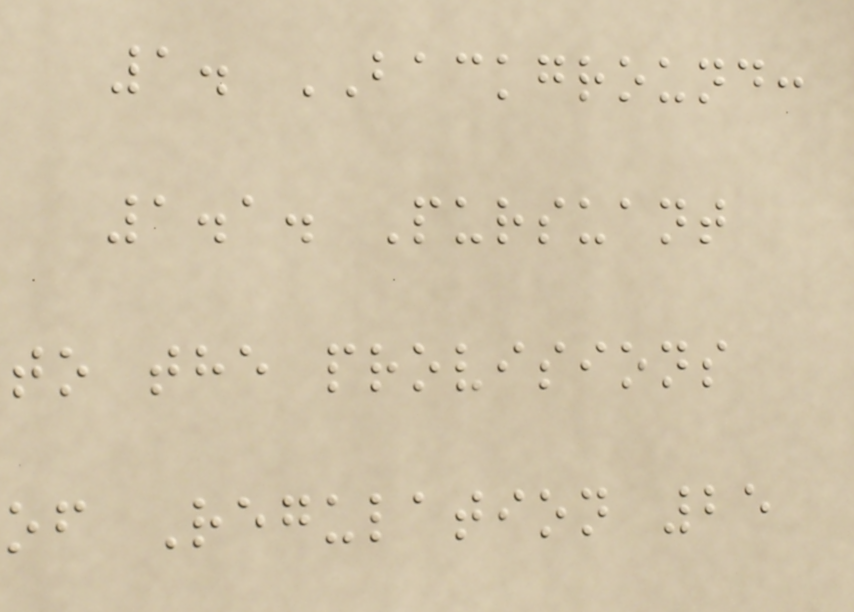1. BACKGROUND:
1.1. Pursuant
to the provisions
of Regulation 25
